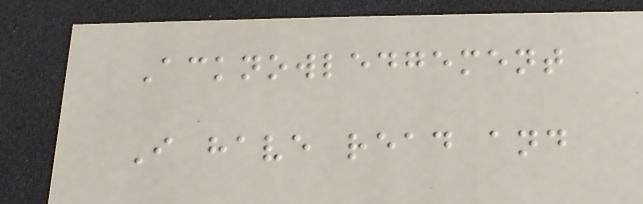Acknowledgement
I have read and
